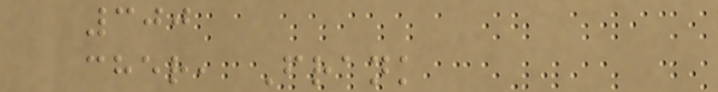300
cher, Frank
